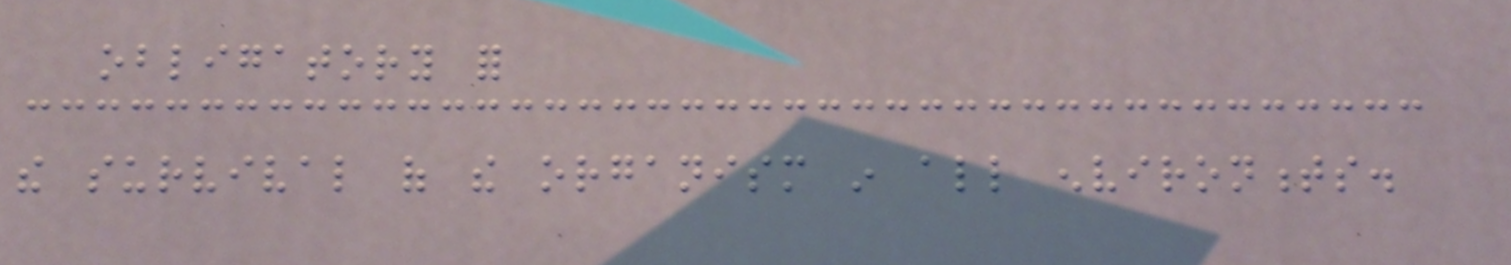obligatory for
the survival of the organism in all environments.
